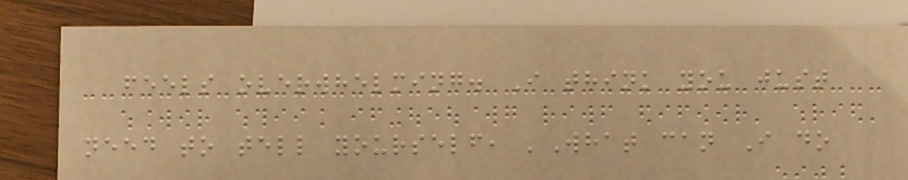feels overwhelming. I think you just
need to tell yourself, 'What can I do
